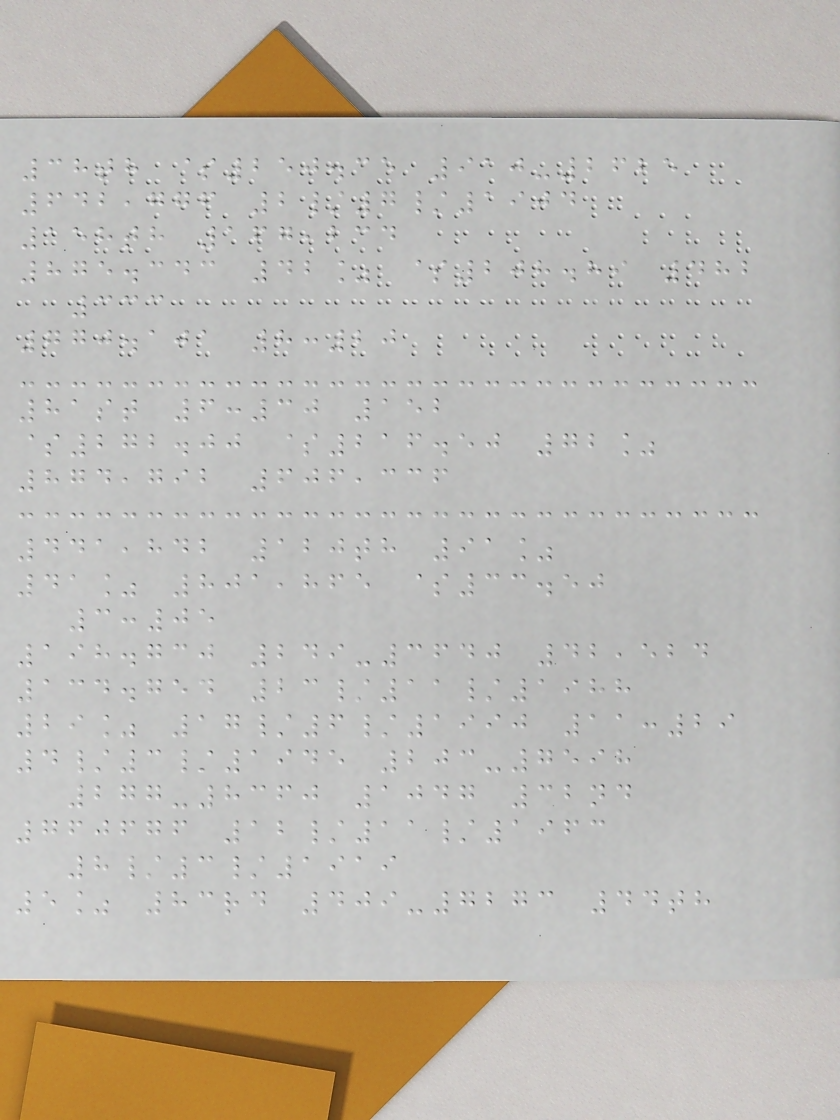38th $250.35 910-2625
642,776 2/7/1904
158th 167,234
875.343 42% $208.89 482
333
770.101 8:20
81st 6:30 152
$272.00 $216.50 72%
874,792 606,336
441,842 120th 91%
41% 801,865 $33.50
3:05
198.730 249-3640 42,524
134.754 23/11/1988
29% 17/6/1990 11:29
4/3/1945 203-7598
277-8360 1047 32nd
760676 12/11/1963
8/3/1919
5% 83rd 409-7273 44th
